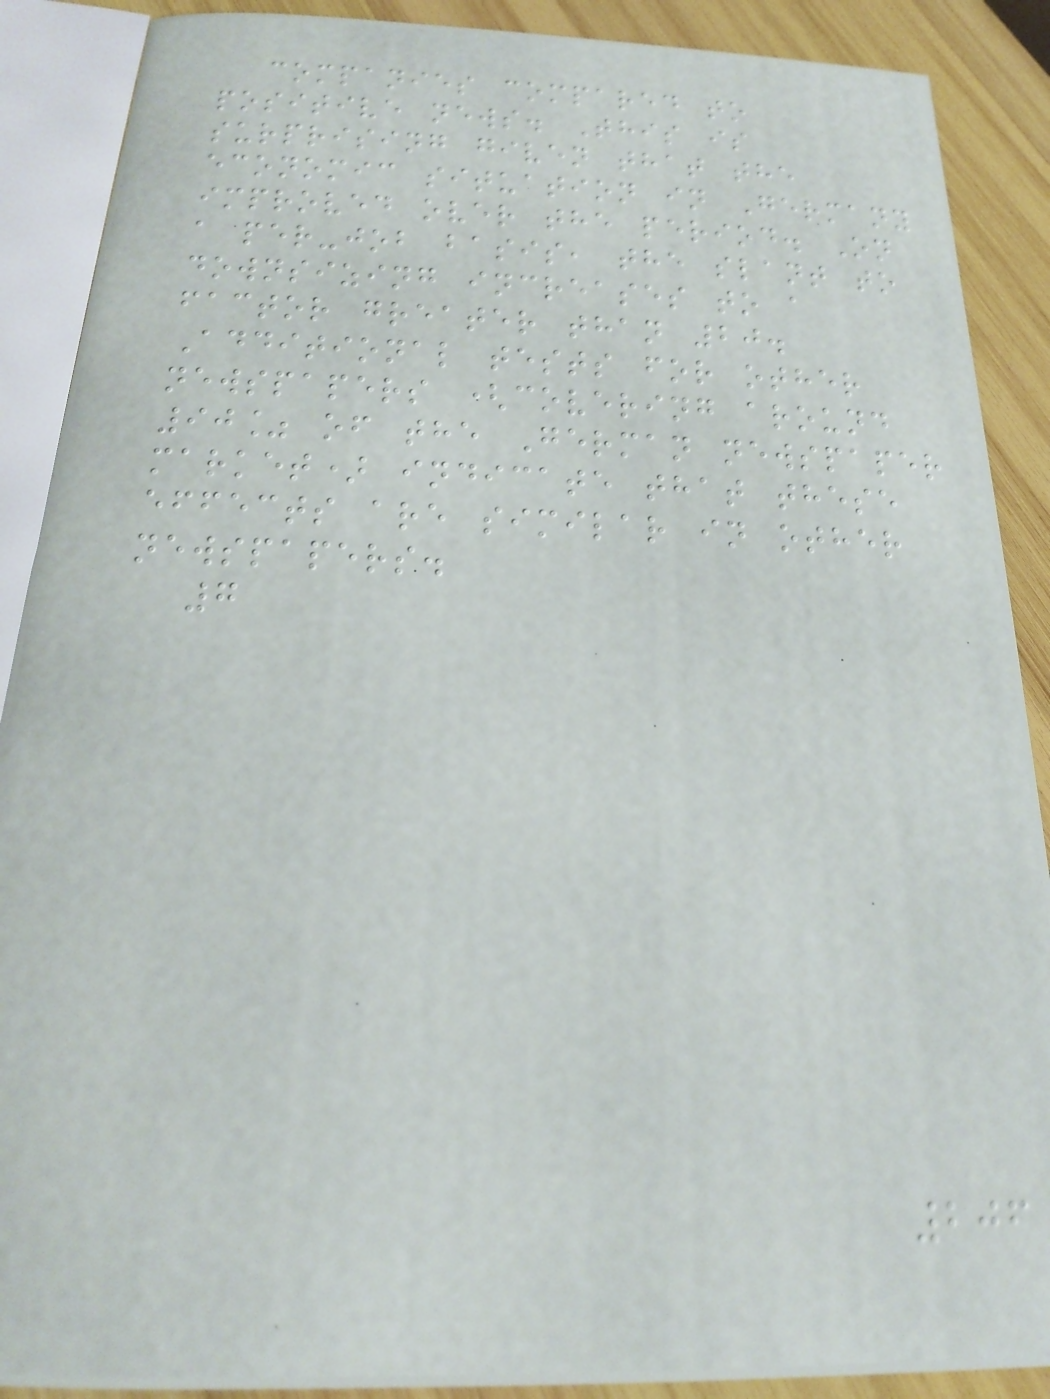companies compared to
positive news. This is
surprising given that the
economic situation in Germany
improved over the period. On
a per-job basis, the slant to
downsizing increases to a
factor greater than 20.
Additional tests for other
newspapers (covering around
90% of the German newspaper
market) indicate that these
effects are similar in other
newspapers.
7
206
